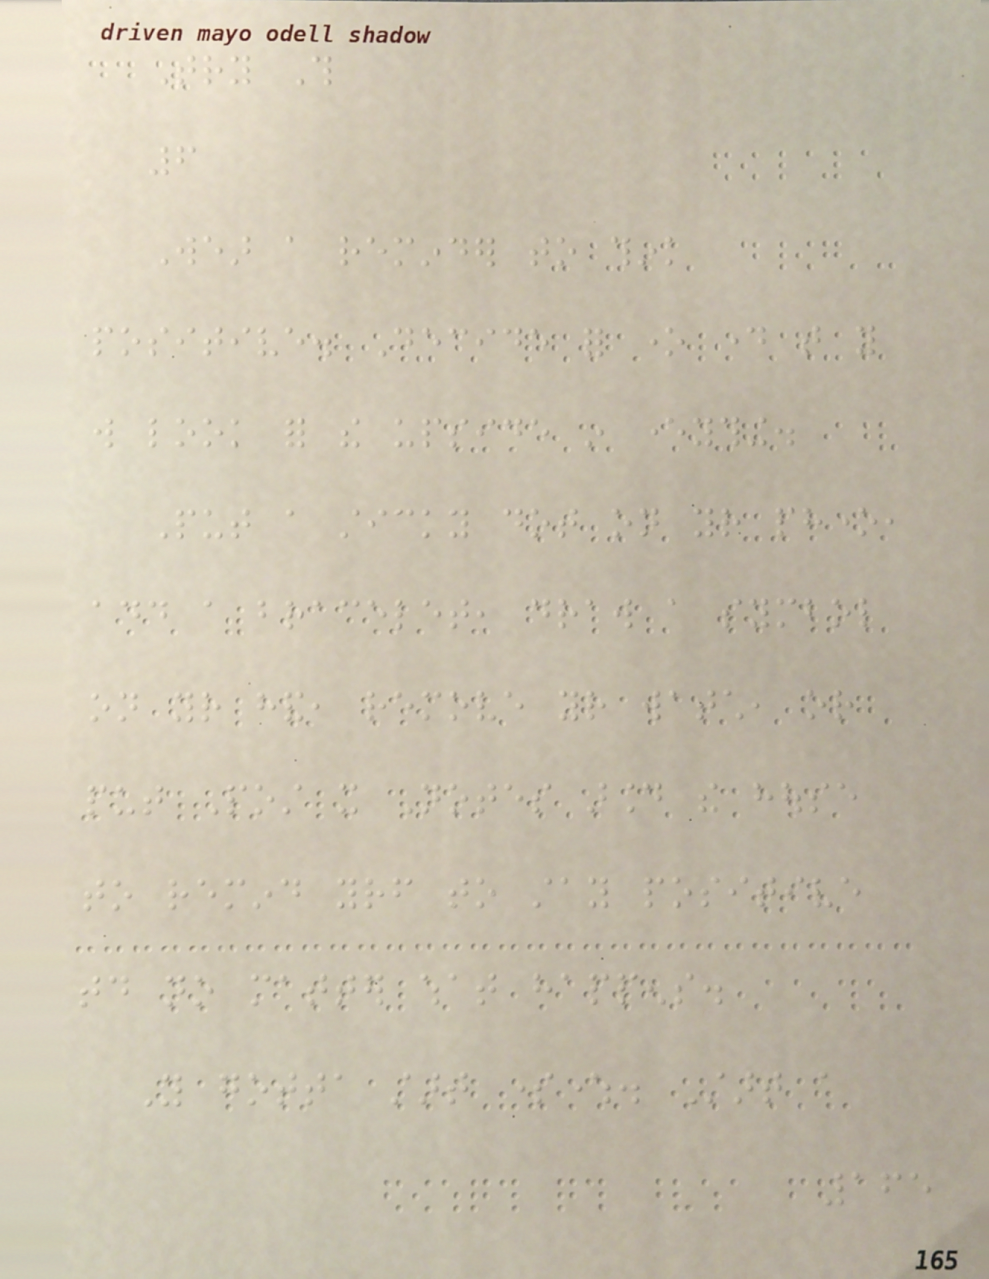Try This
6
Wear a reminder to think
positive. Decide for one day that you
will look for the upside in everything.
Put a sticky dot on your phone,
add a bracelet, draw a symbol
on your hand, remove your watch, or
put Post it Notes around the house
to remind yourself to stay positive
today no matter what happens.
You gotta start somewhere. Start a
165
